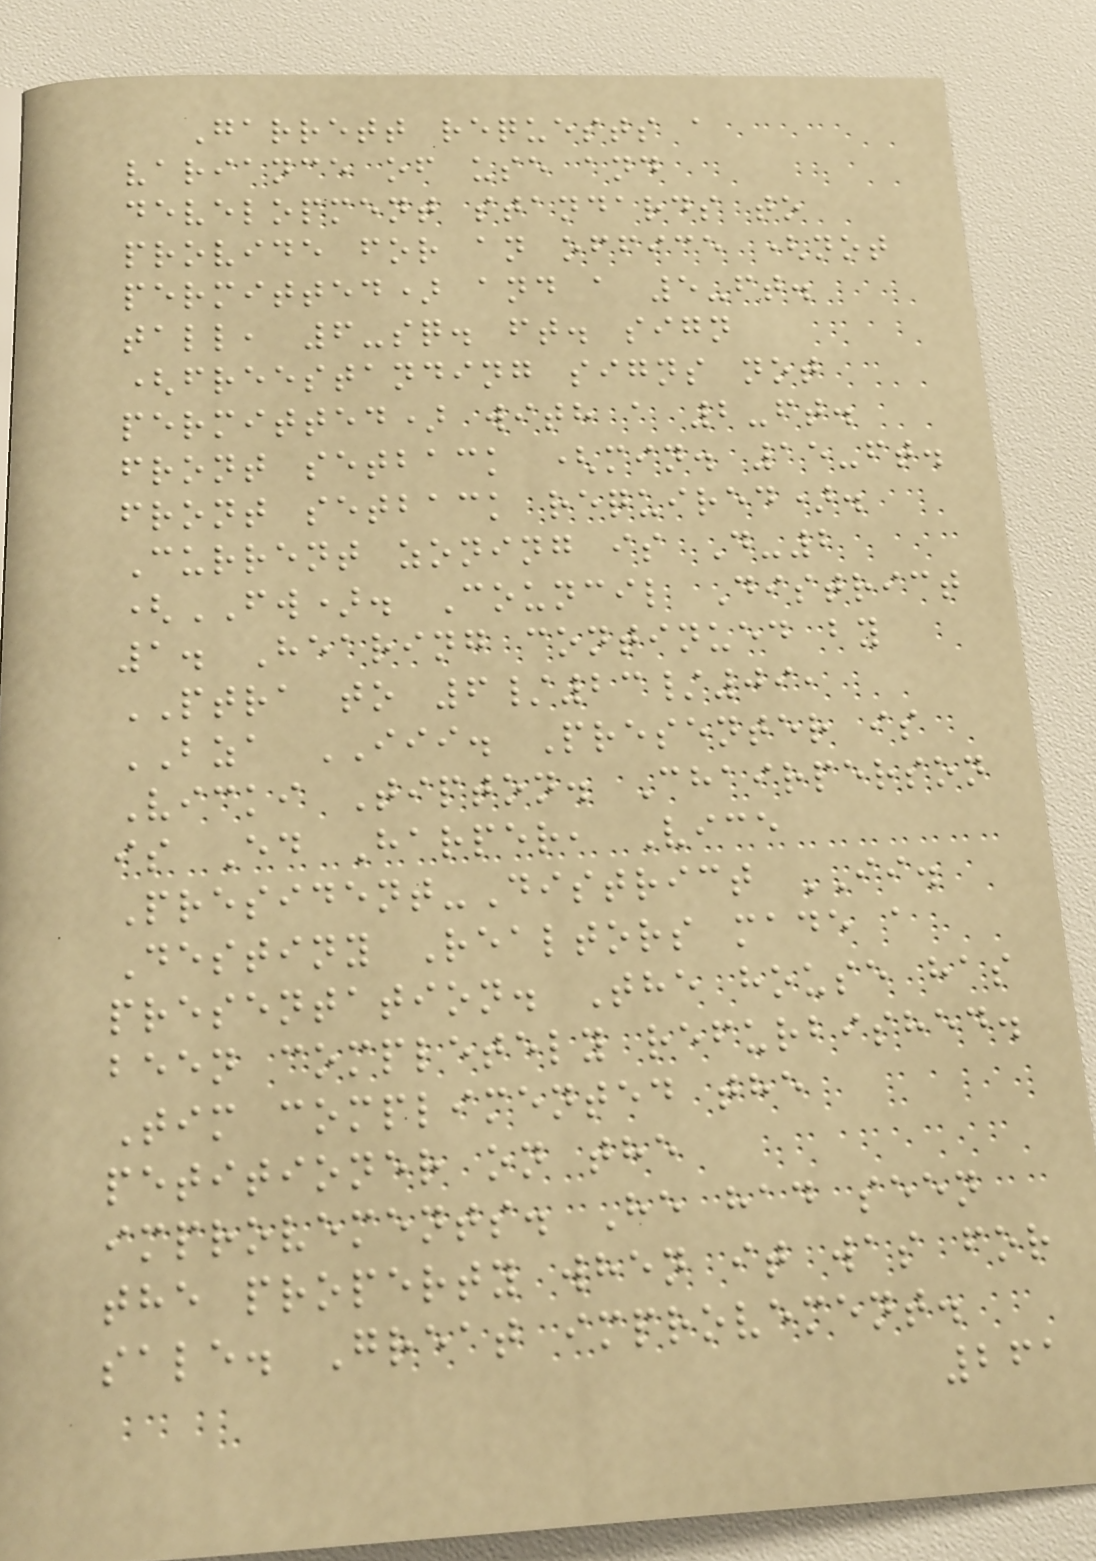Garrett requests a
variance of use and
development standards to
provide for an office (not
permitted) and a 5-ft.
tall, 6-sq. ft. sign
(freestanding signs not
permitted) with a 2-ft.
front setback (min. 15-ft.
front setback required).
Current zoning is D-2
(FW). Council District
1. Hearing continued by
PTRA to 6/23/09,
BZA III. Presenter is
Vicki Tipton. Chairperson
is Ed Harper, Vice
President-District II.
Destiny Realtors made a
presentation. The house has
been completely refurbished.
Tim complimented the
petitioner on the
improvements. He had seen
the property when it was for
sale. Great improvement.
261
